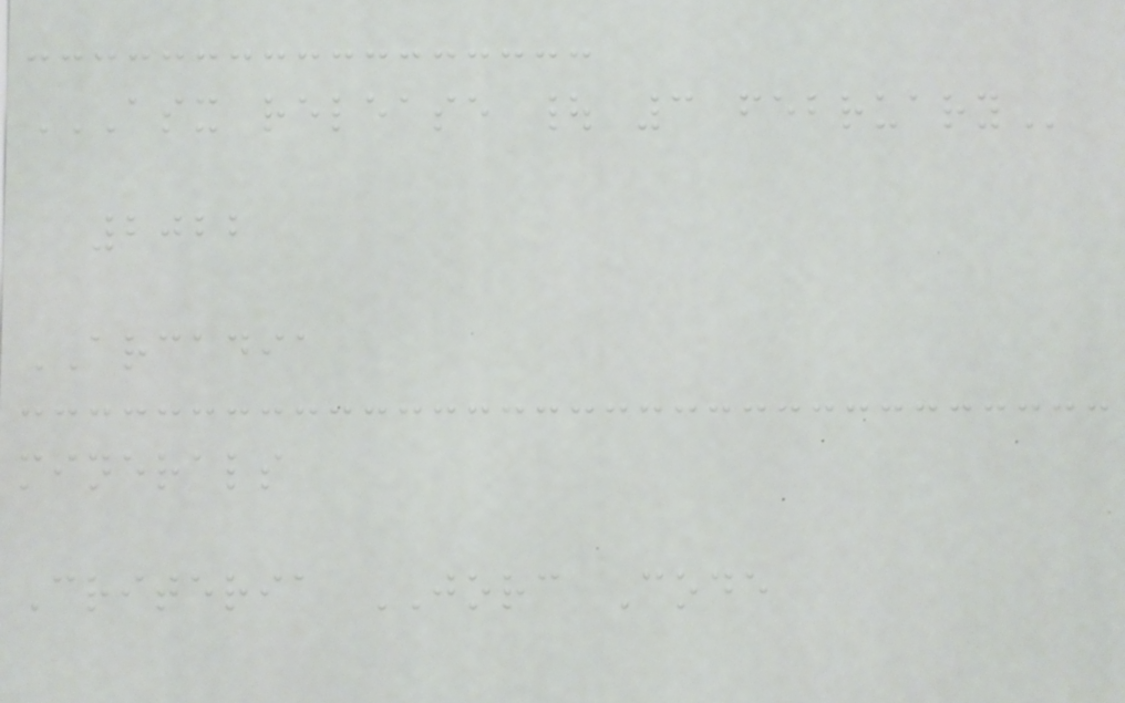ASX RELEASE | 3 FEBRUARY
2022
ARCADIA
minerals
Criteria JORC Code
